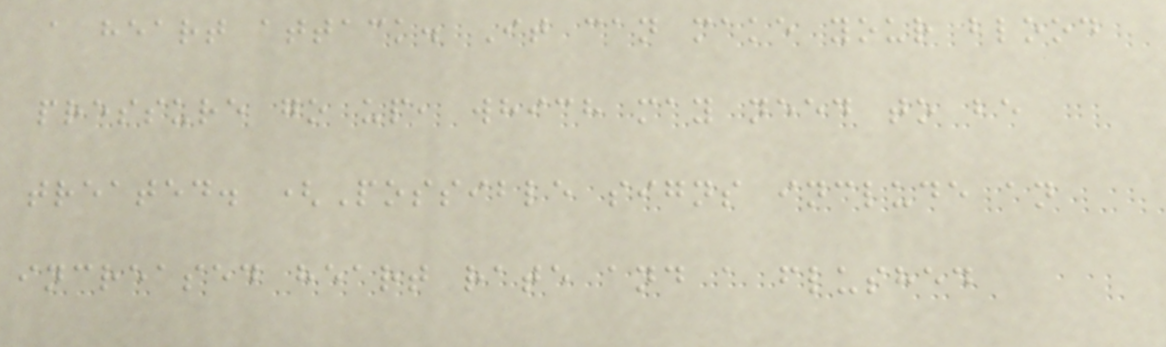a heart attack. It can make your blood
pressure go up, which may need to be
treated. (Possible signs include an
increased heart rate and a flushed
